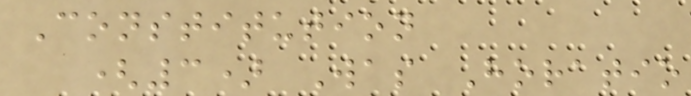Constitution
(3) Was Horatio
